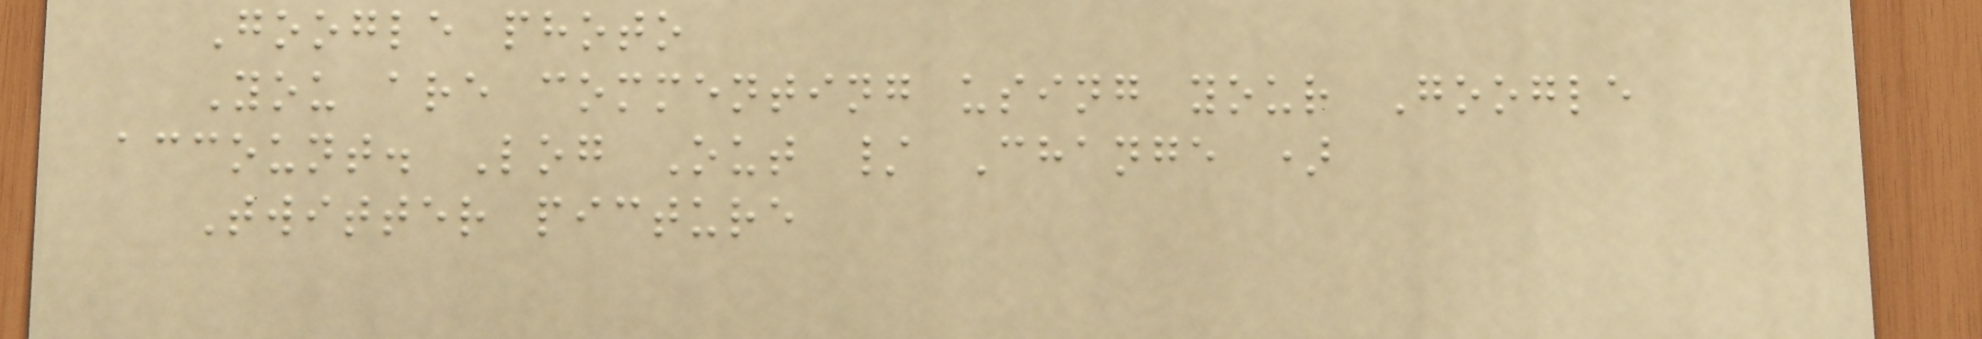Google photo
You are commenting using your Google
account. Log Out / Change )
Twitter picture
